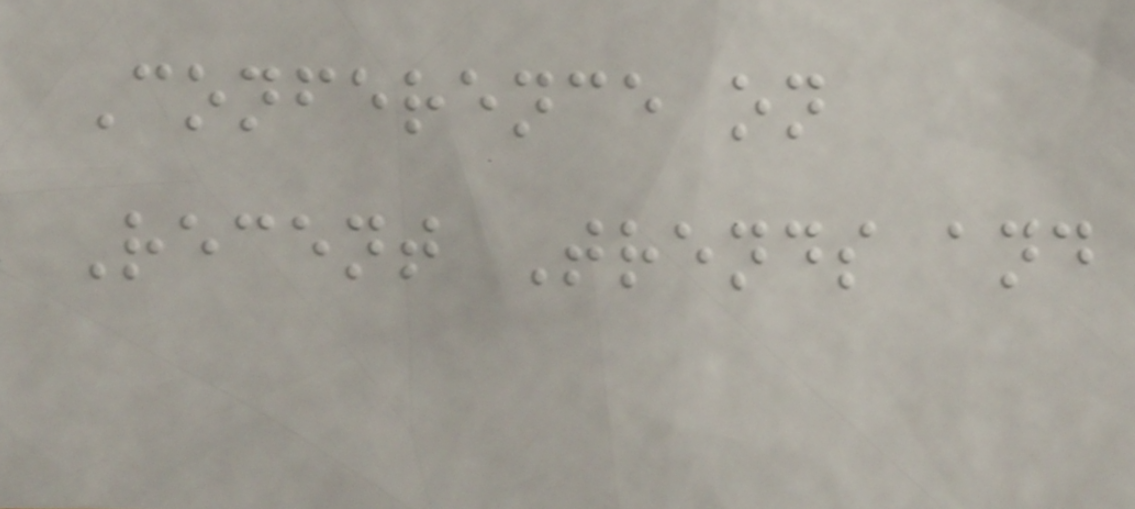Conference on
Recent Trends and
